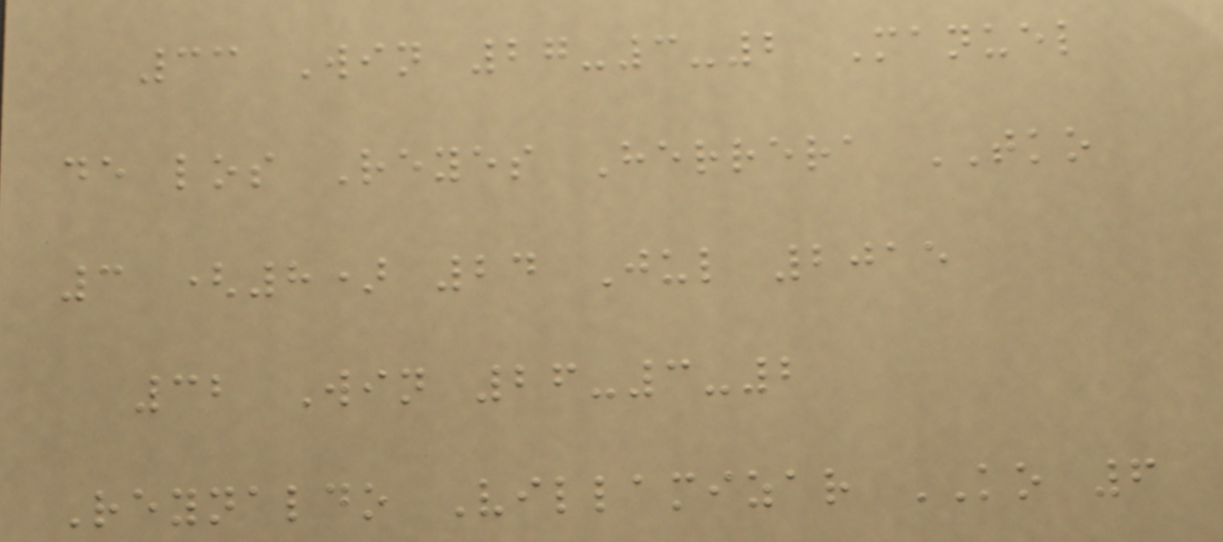33 Win 27-3-2 Manuel
de los Reyes Herrera TKO
3 (8) 24 Jul 2015
32 Win 26-3-2
Reynaldo Villamizar KO 6
